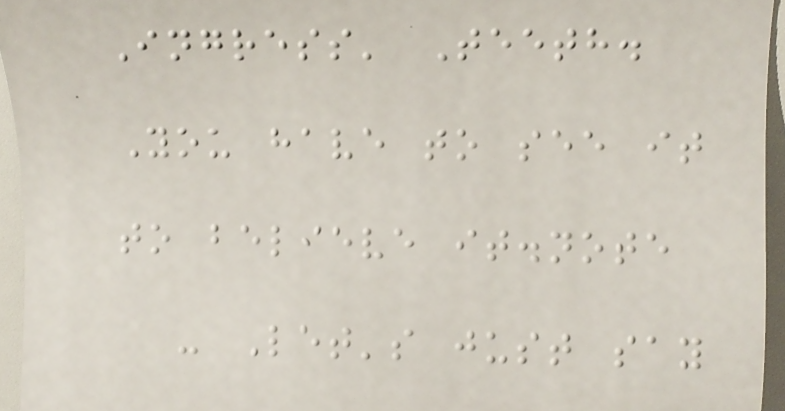Ingress' Teeth.
You have to see it
to believe it.note
- Let's just say
